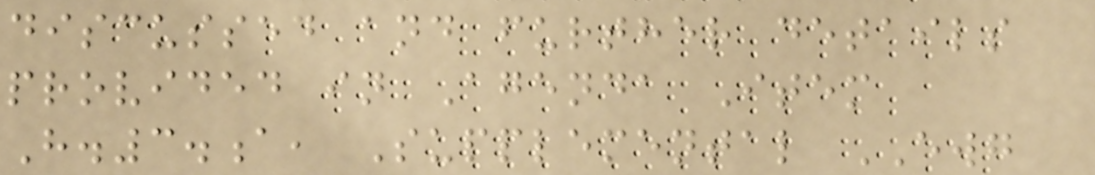discussed and further details
provided in Agenda Item
H.3.a, Supplemental EWG
